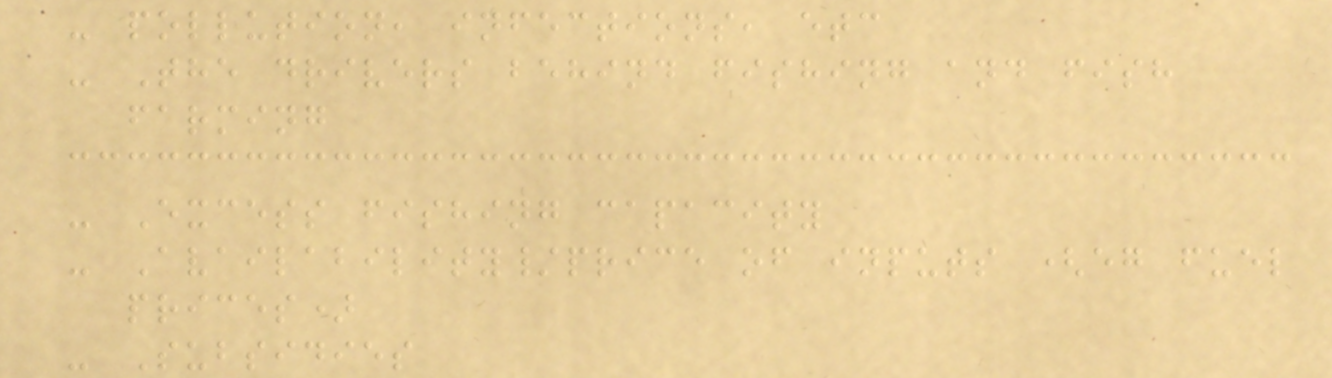- pollution, infections, etc
- The drivers behind fishing and fish
farming
- Excess fishing capacity
- Availability/price of inputs (eg fuel
prices)
- Subsidies
